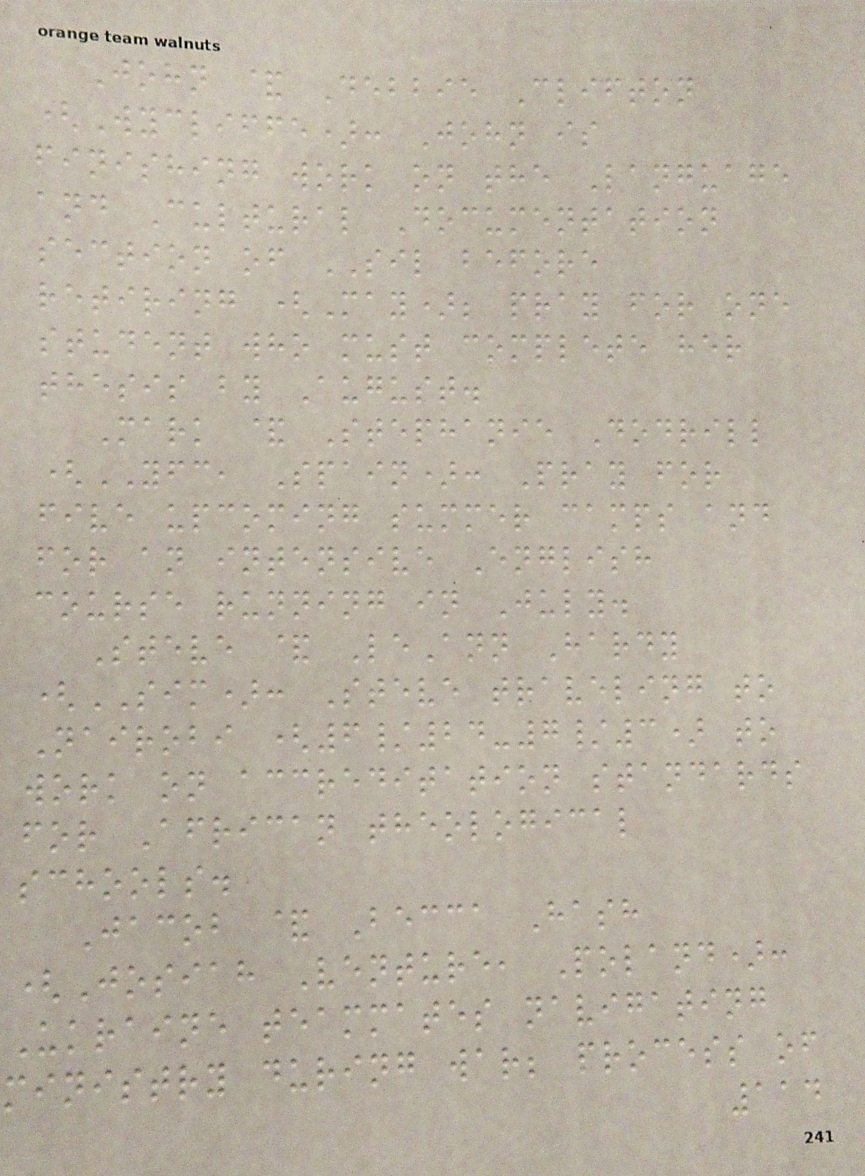John & Debbie Clifton
(Wycliffe): John is
finishing work on the Language
and Cultural Documentation
section of SIL before
retiring (May); pray for one
student who must complete her
thesis by August.
Mark & Stephanie Dodrill
(YFC, Spain): Pray for
five upcoming summer camps and
for an intensive English
course running in July.
Steve & LeAnn Hardy
(SIM): Steve traveling to
Nairobi (6/24-7/3) to
work on accreditation standards
for African theological
schools.
Jacob & Becca Hash
(Josiah Venture, Poland):
Ukraine teammates navigating
ministry during war; process of
114
